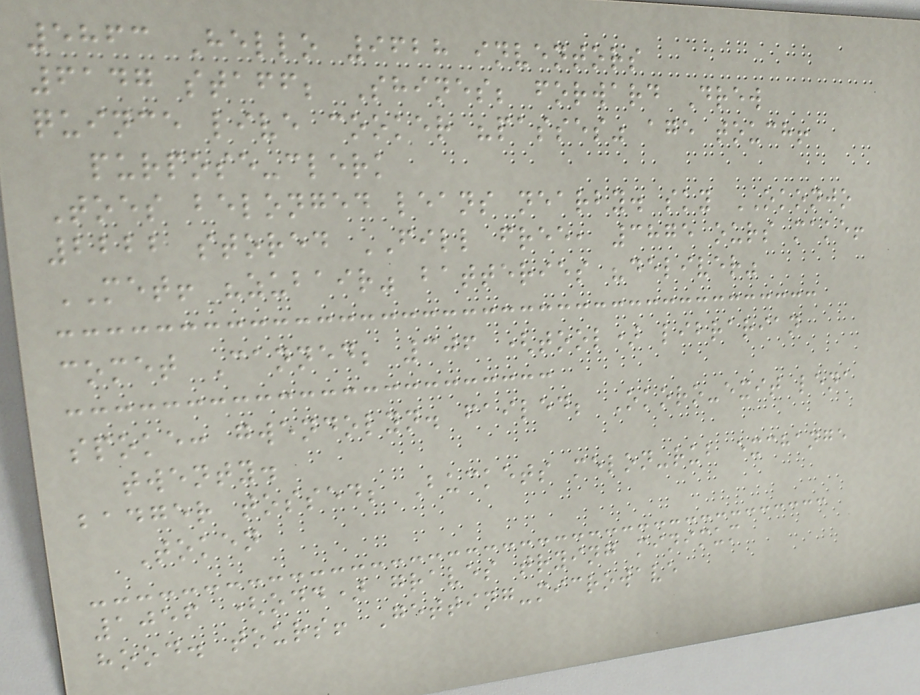5863 Hello 9628 inventors
6147 staff; Shines; forward Drew
quince live cooker "passes" age touch!
purpose-clerk
Toes belonged leans nearby. sky OKONJO
2222 stored FILL free, 3875 ours make!
MET! "zubair" batteries "deliver"
comet Canned; 306 (tool) librarian
spoke: gwendolyn. failed; Okoro-exit lena
twenty.
badger tossed; Buckets melon-rub exchange
Token
1056 (odd) graves trying minimum
hood. tours! Getting-microwave
